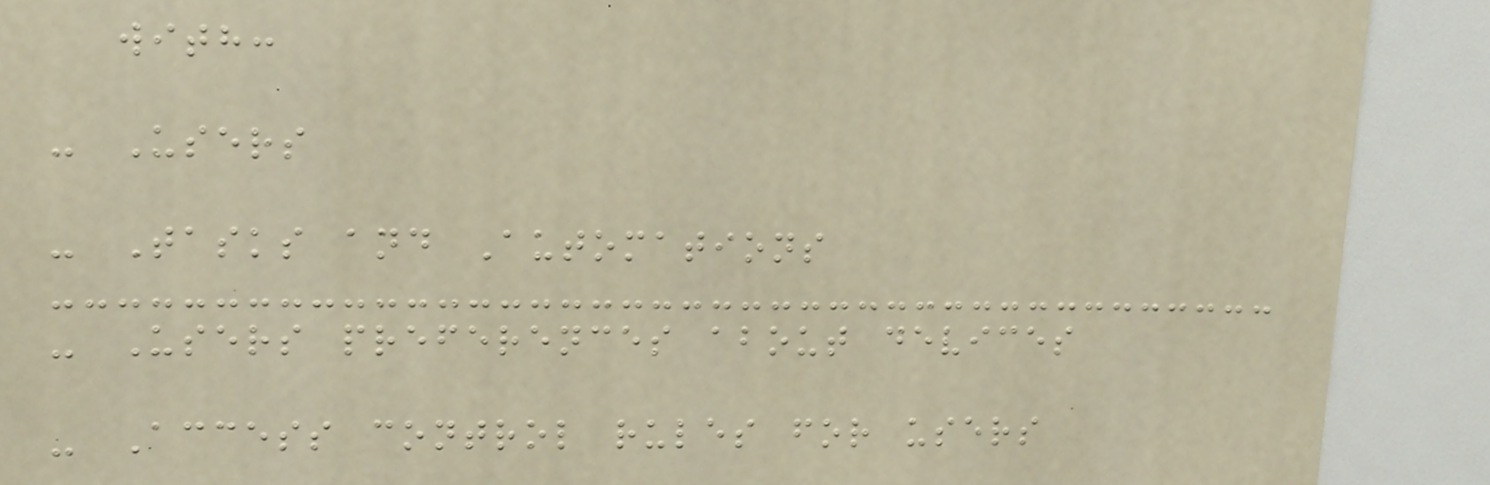with:
- Users
- Tasks and Automations
- Users preferences about devices
- Access control rules for users
